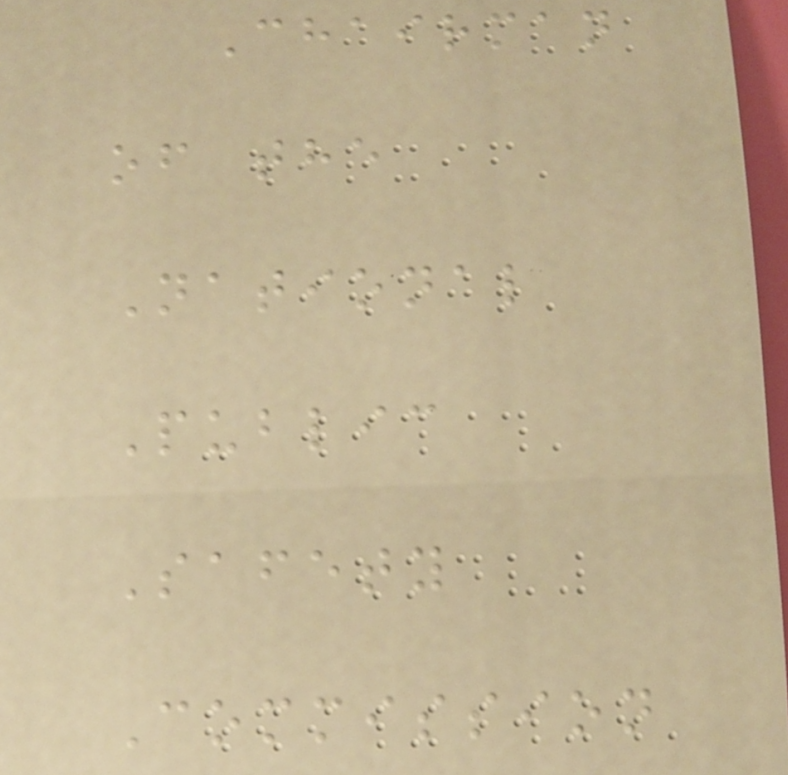Chairman
of the
National
Public
Safety
Commission
